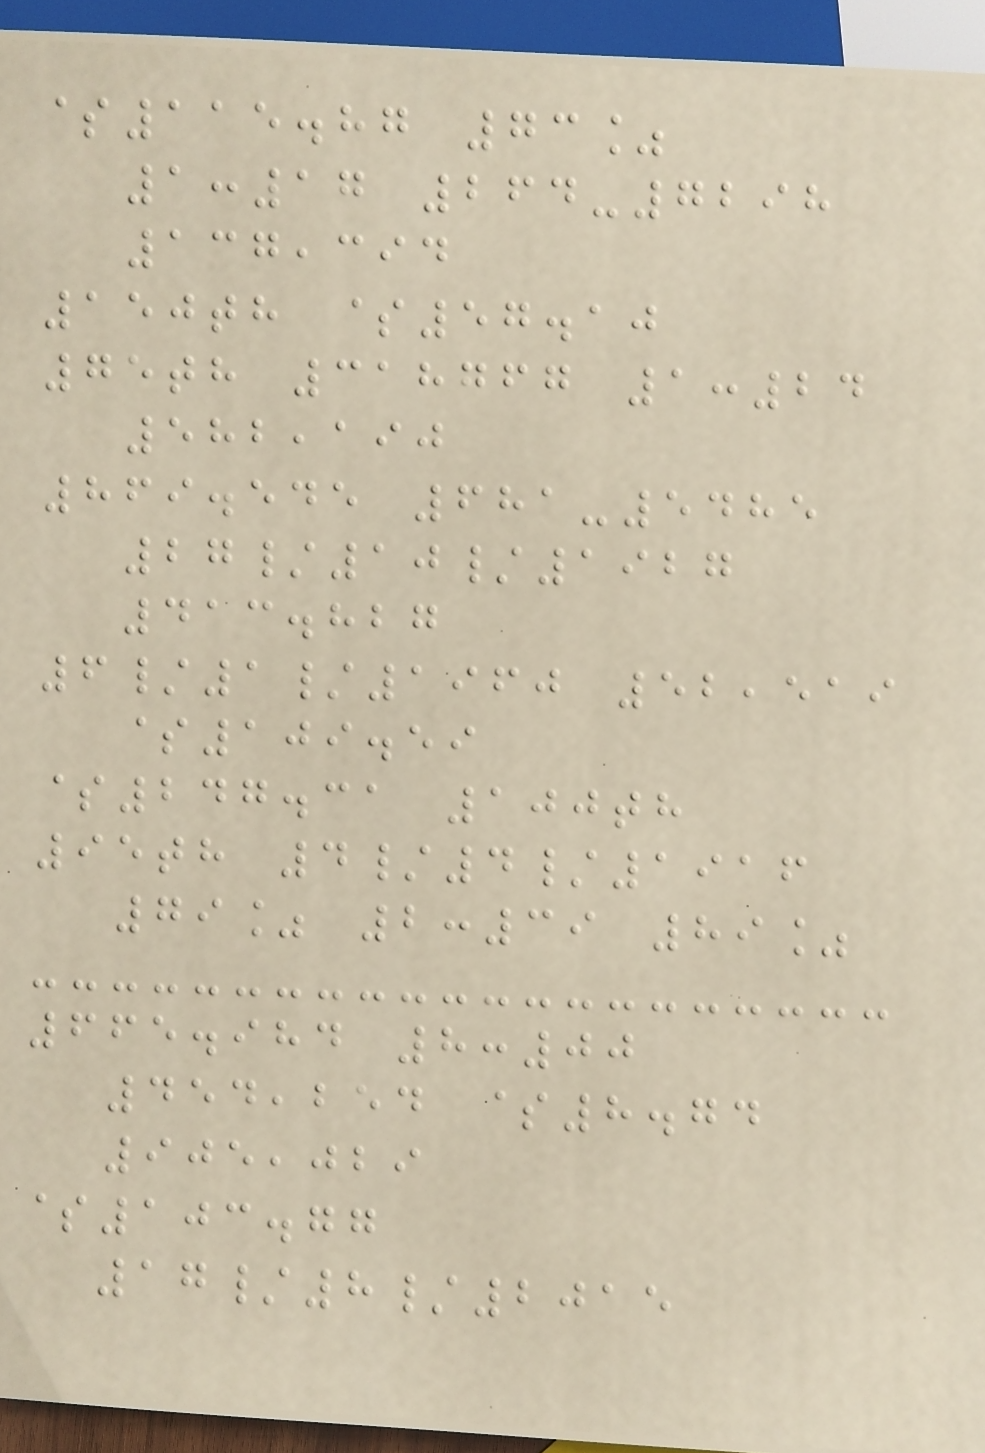$115.87 73%
1:17 264-7298
137,394
150th $57.10
75th 318767 1:24
582,190
869.545 681-5485
27/10/1927
413.827
6/1/1960 52,519
$109.59
$247.31 100th
95th 4/4/1916
79% 2:39 89%
665.984 8:00
454,254 $8.74
905,029
$103.77
17/8/2015
